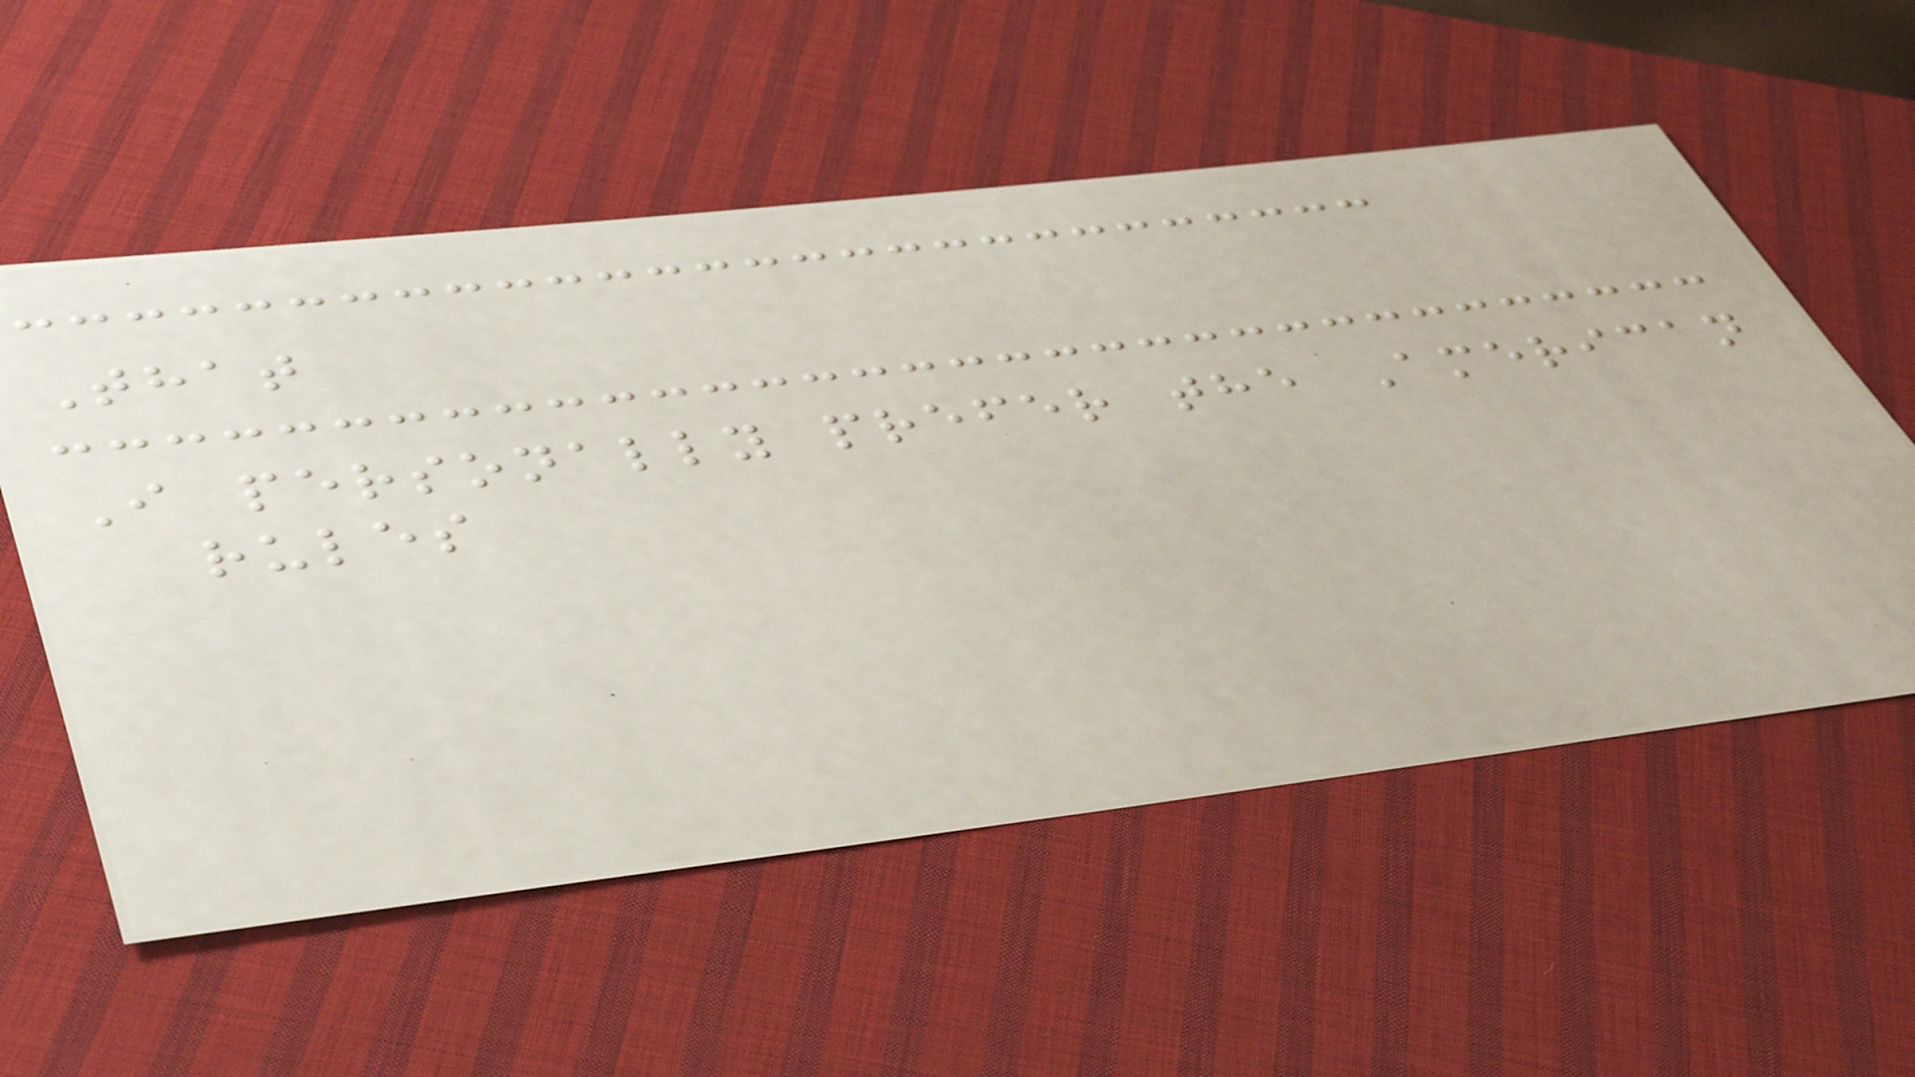That
I personally prefer the American
rules
